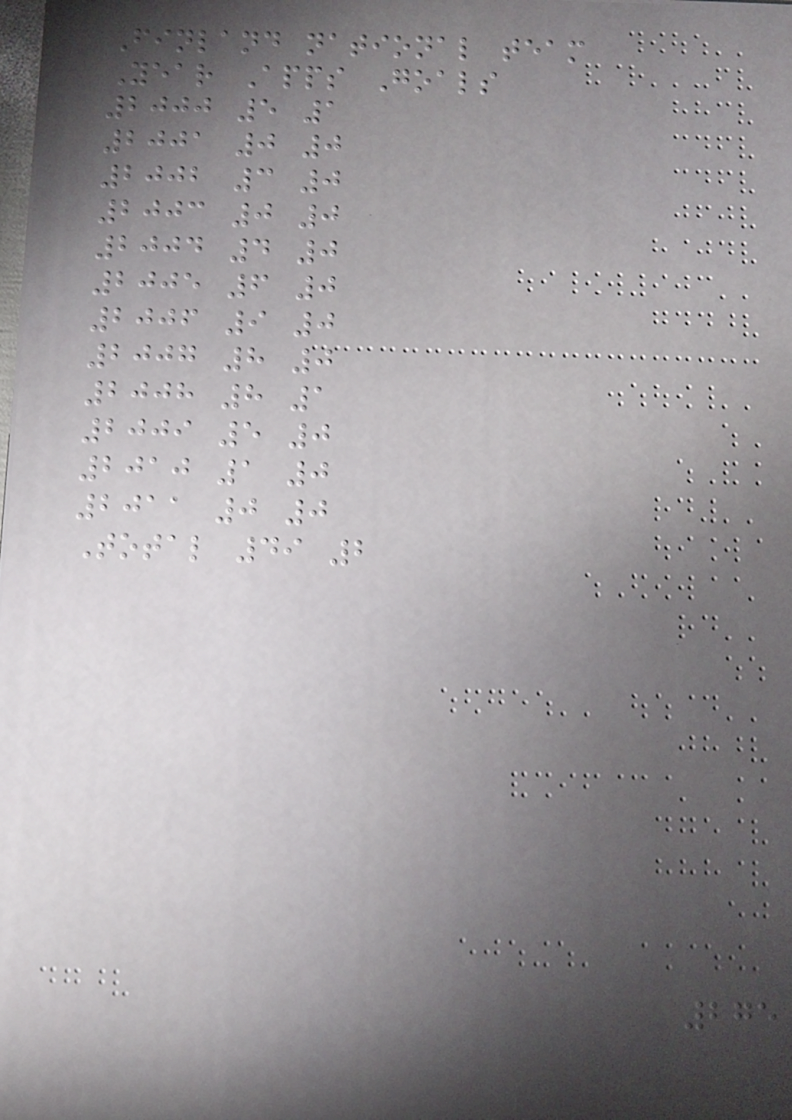Finland national team
Year Apps Goals
2000 5 1
2001 0 0
2002 3 0
2003 0 0
2004 4 0
2005 6 0
2006 9 0
2007 8 0
2008 8 1
2009 5 0
2010 1 0
2011 0 0
Total 49 2
275
